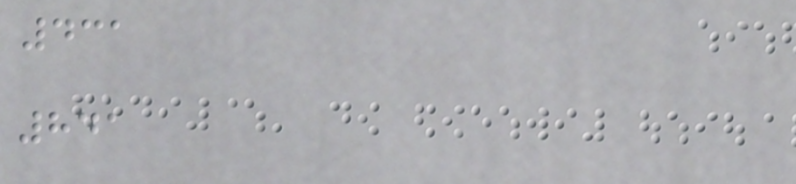431
841
